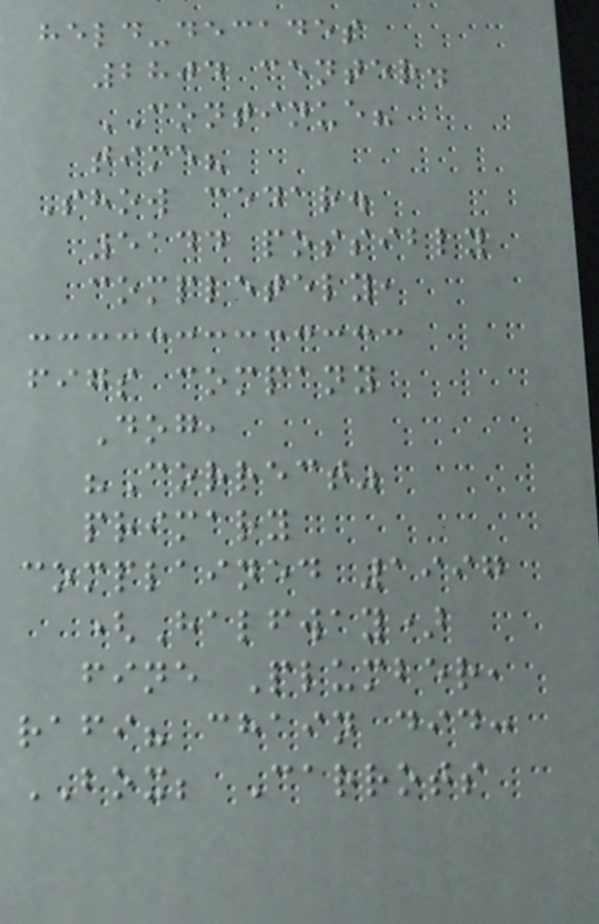held-decades
2804 center.
CONTINUE?
time?
Show cedar.
5144 possibly
completely,
figs company
Dog,
"Correct"
primary
complained 1997
(Halfway)
fine Plumber,
rafi? chain did:
BOX; Carrots
